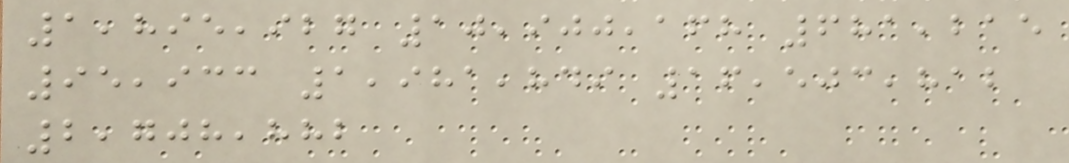1,895,927 10,900,168 681,215
95,933 1,981,849 16,503,812
2,708,882
